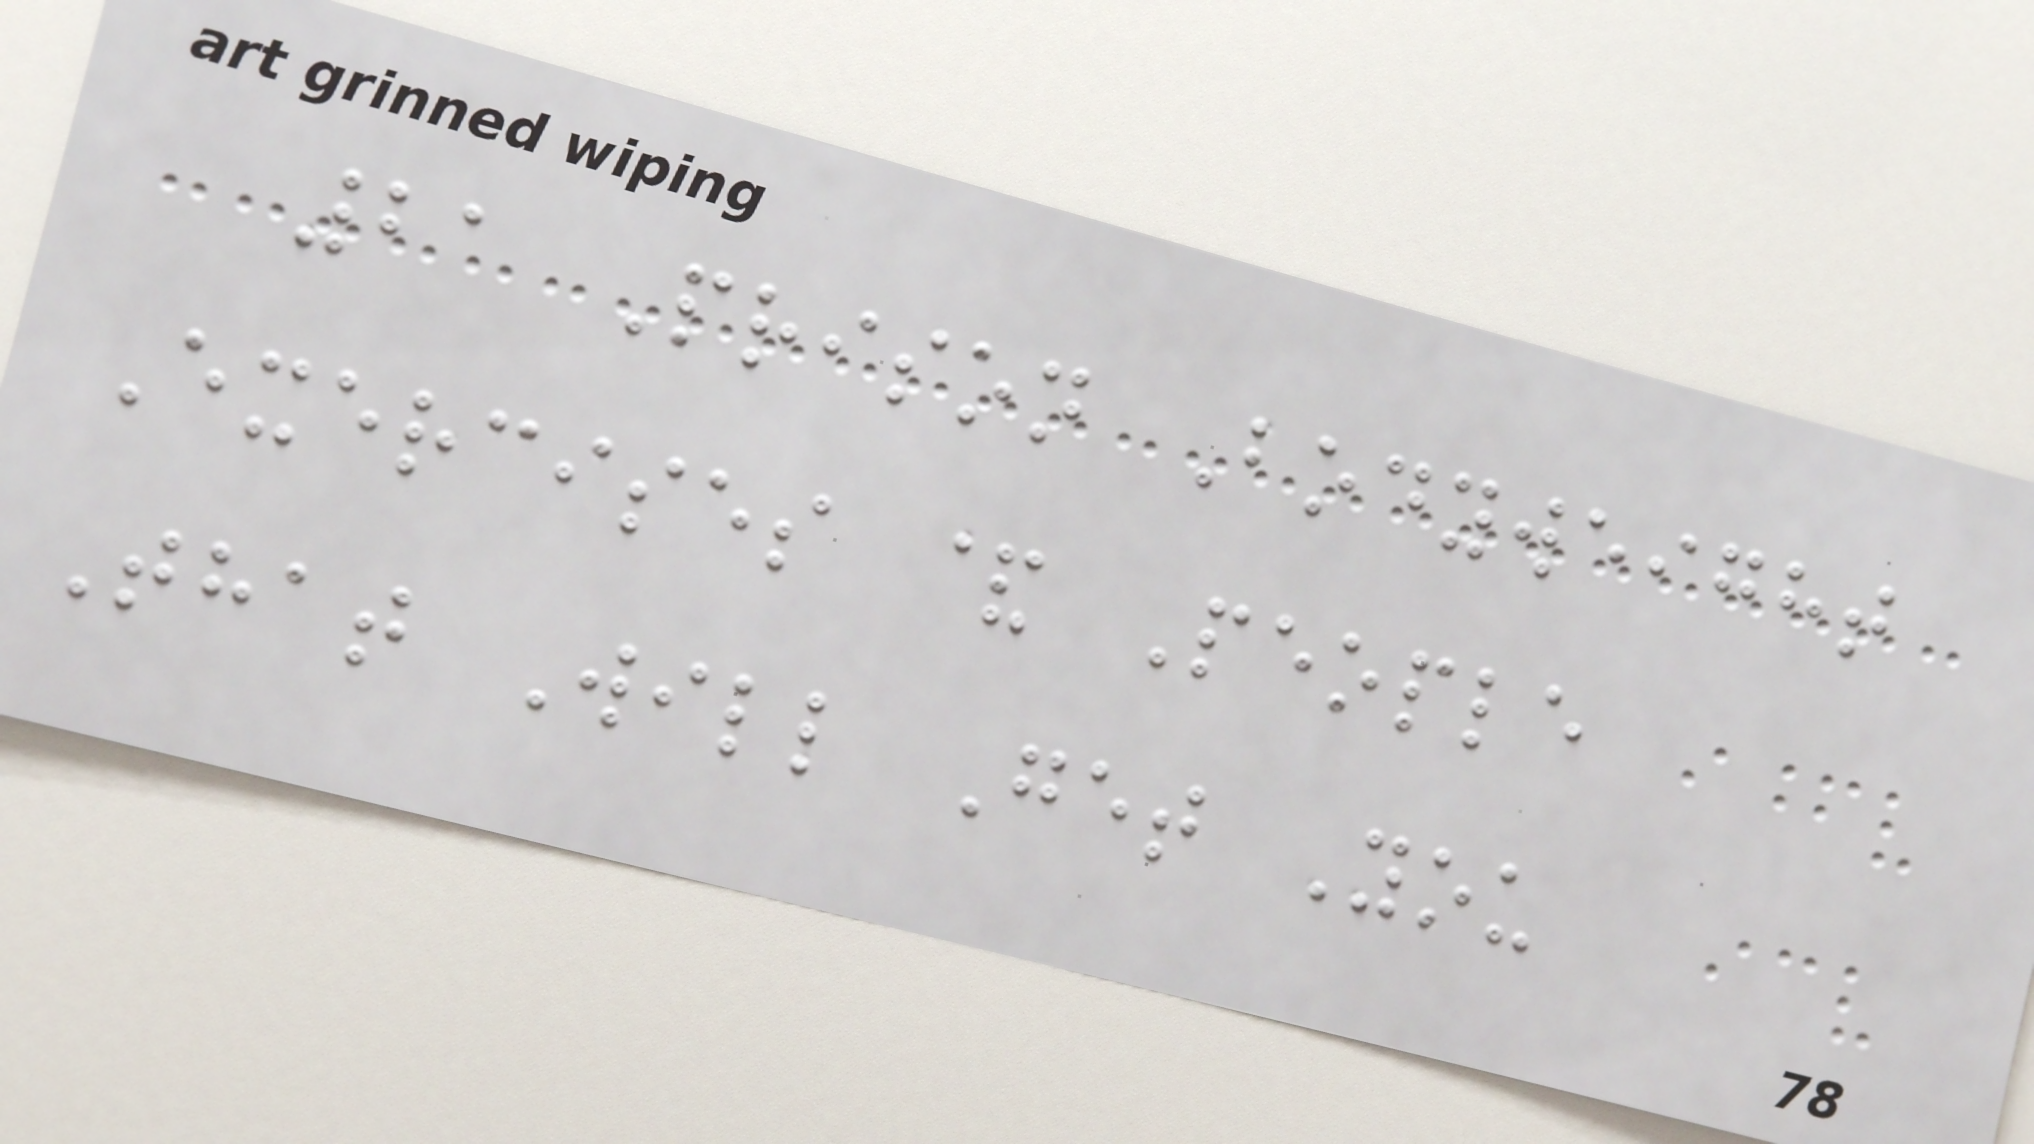21 Prison Bodyweight
Exercises & People
That Will Get You
